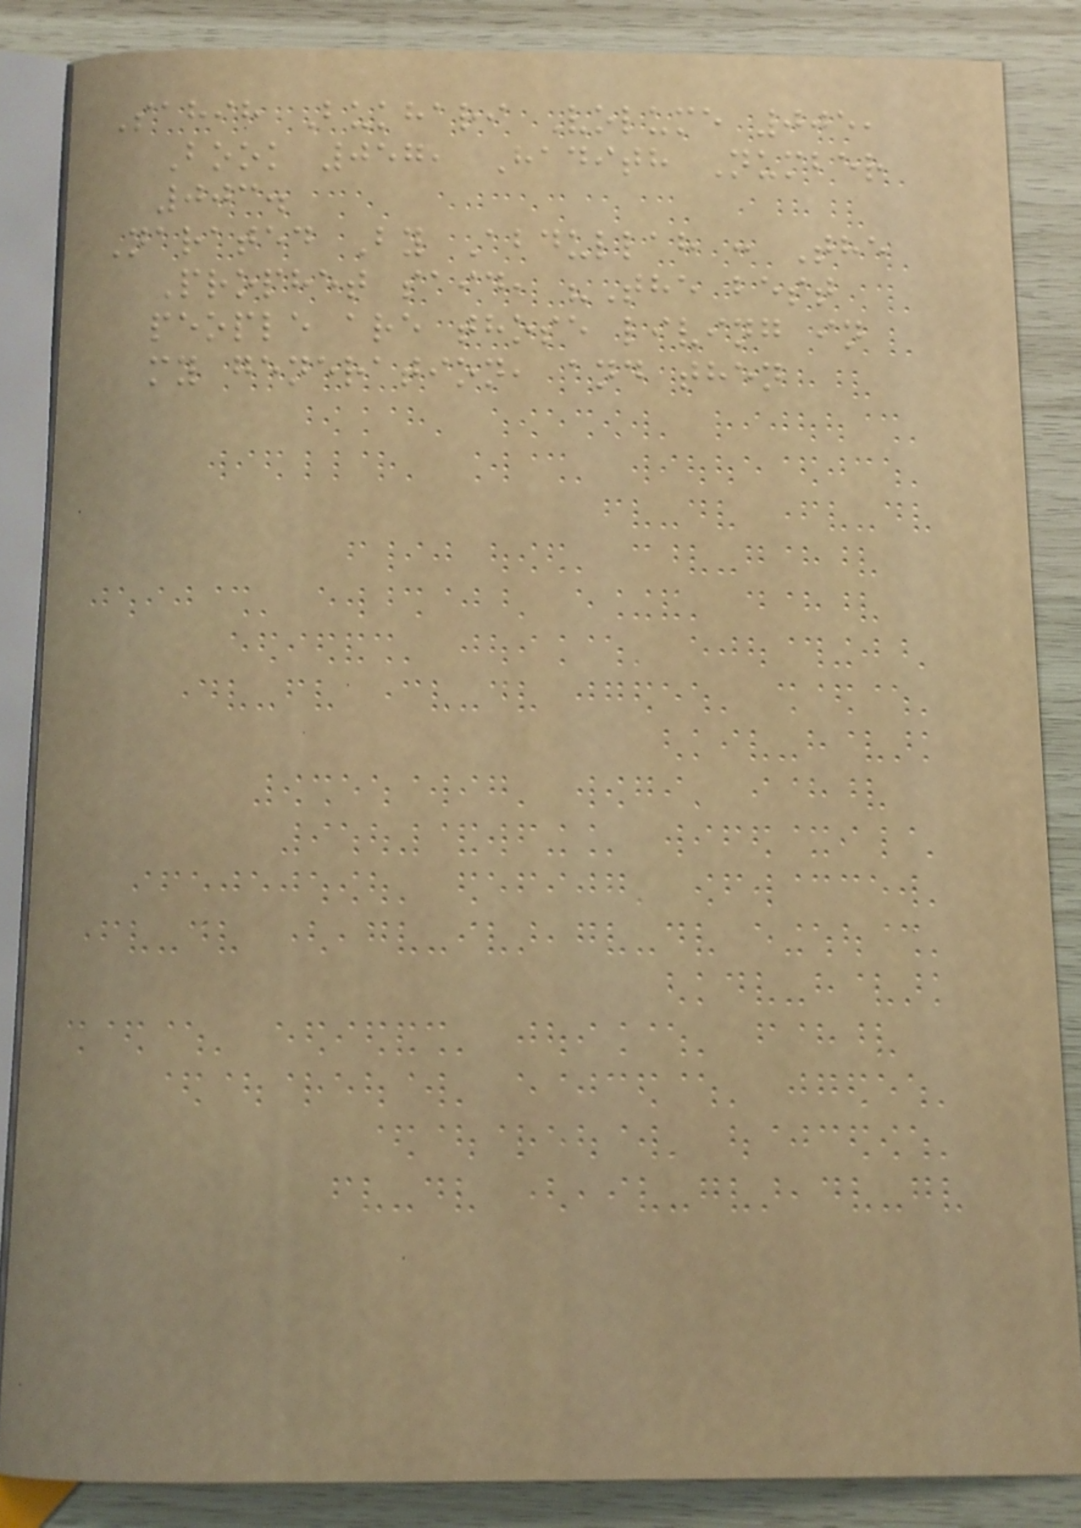Sahih Bukhari Volume 005,
Book 057, Hadith Number
003.
Narated By Abdullah : The
Prophet said, "The best
people are those living in
my generation, and then
